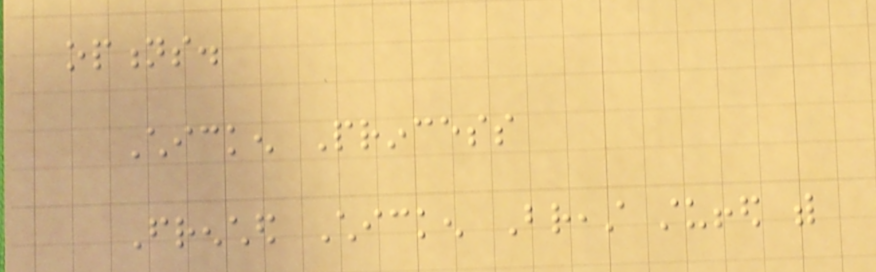options.
Chicken Princess
Frenched Chicken Breast stuffed with
